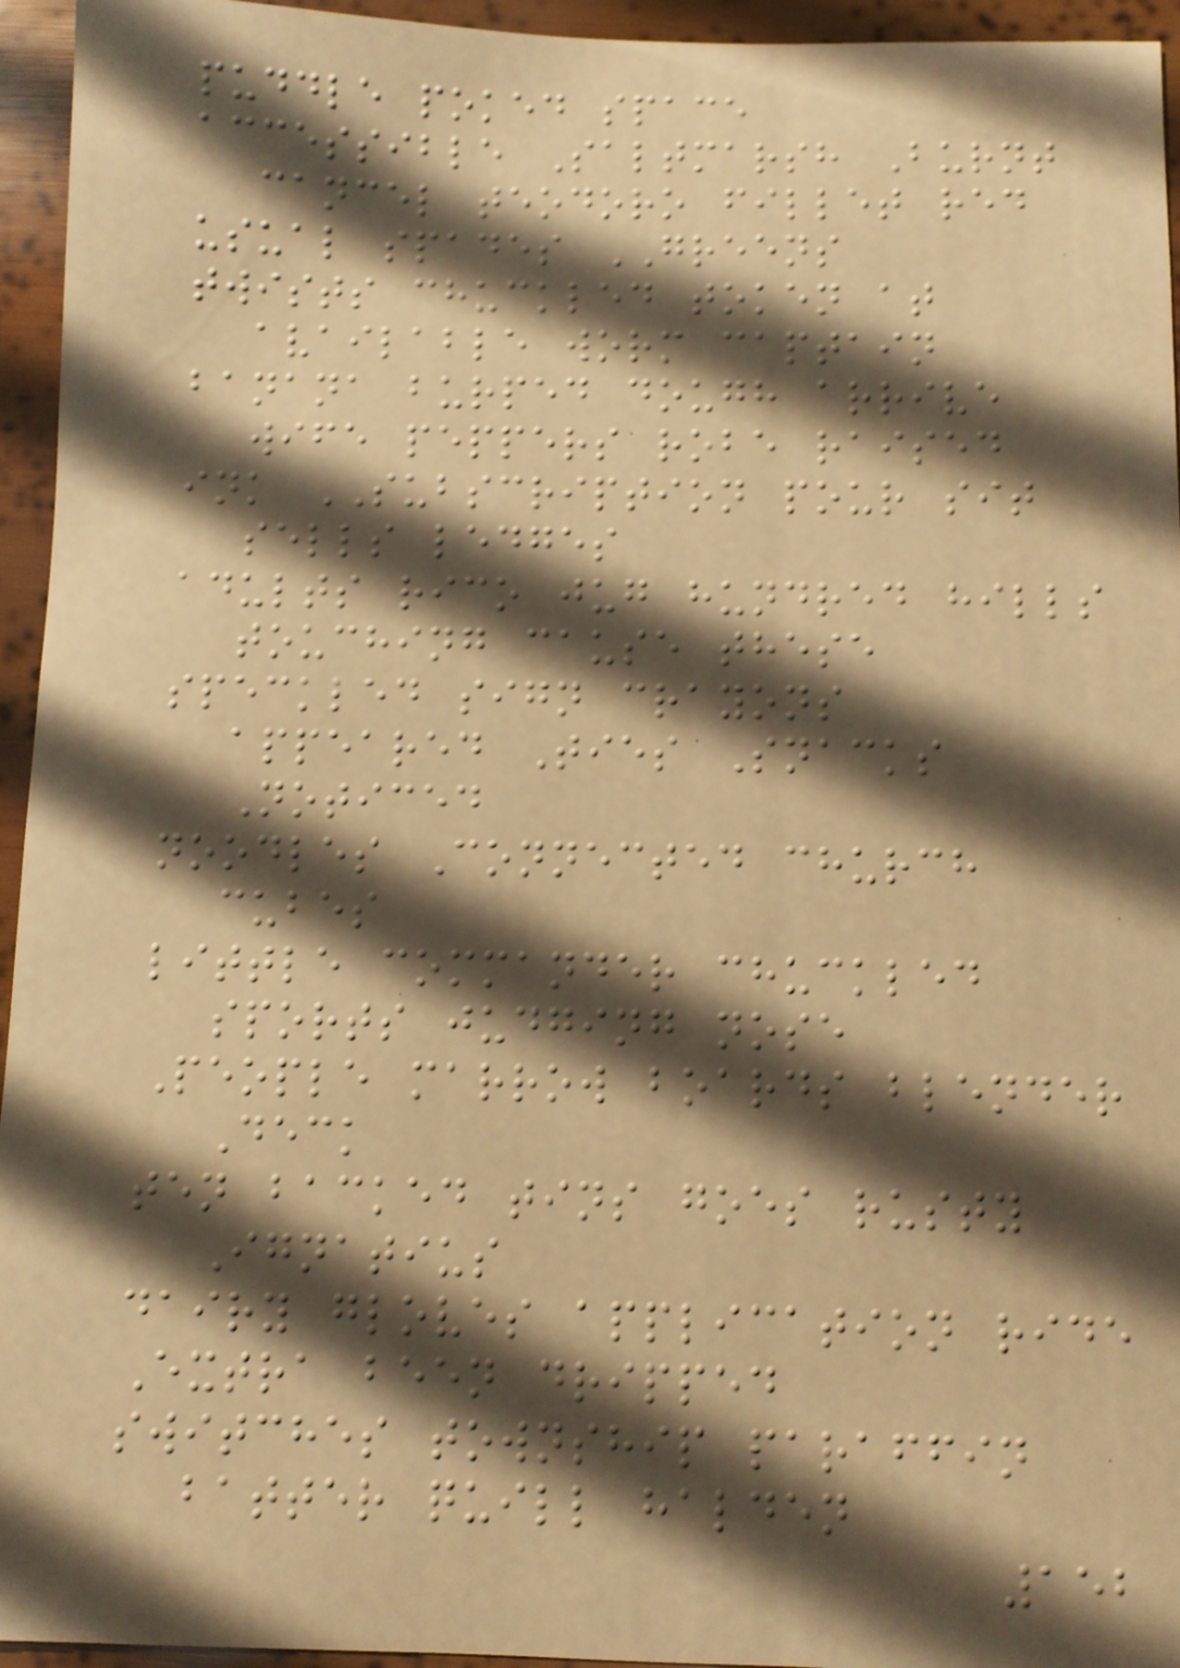puddle poked space
accessible Saltmarsh Burnt
cancel teodoro fillet red
usual spades GREENS
twists chuckled token at
available worm captain
banana burped dough arrive
wife peppers robe raised
ink SUBSCRIPTION pour sit
sells ledges
adults rico jug hundred hills
touching cause these
speckled sign crayons
appeared Ties Snacks
Noticed
noodles Connected church
cubes
little commander chuckled
sports judging nose
People marrow boards blender
Deck
ten backed tins goes rusty
Ignatius
dairy gloves application ride
Extra been dripped
switches township paraffin
batter quill halden
152
